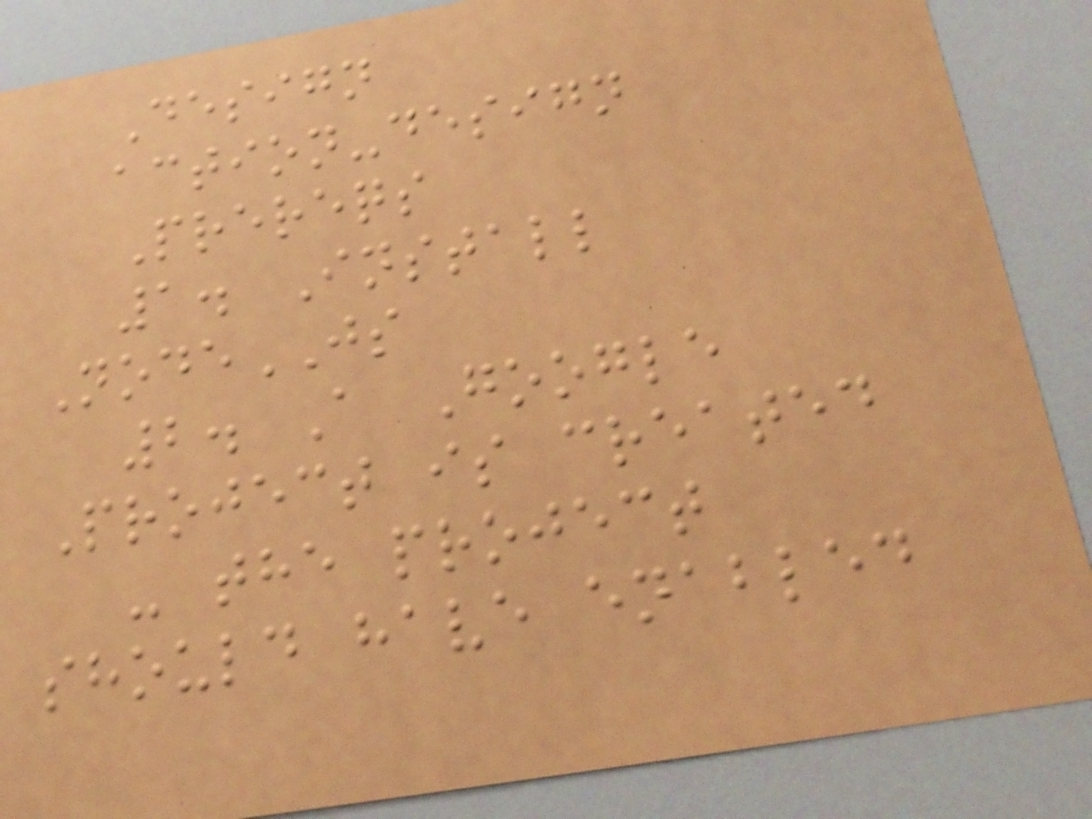Design
action-design
Prereqs
1. Install
NodeJS
2. A Google
Project is created
- the project
should have enabled
